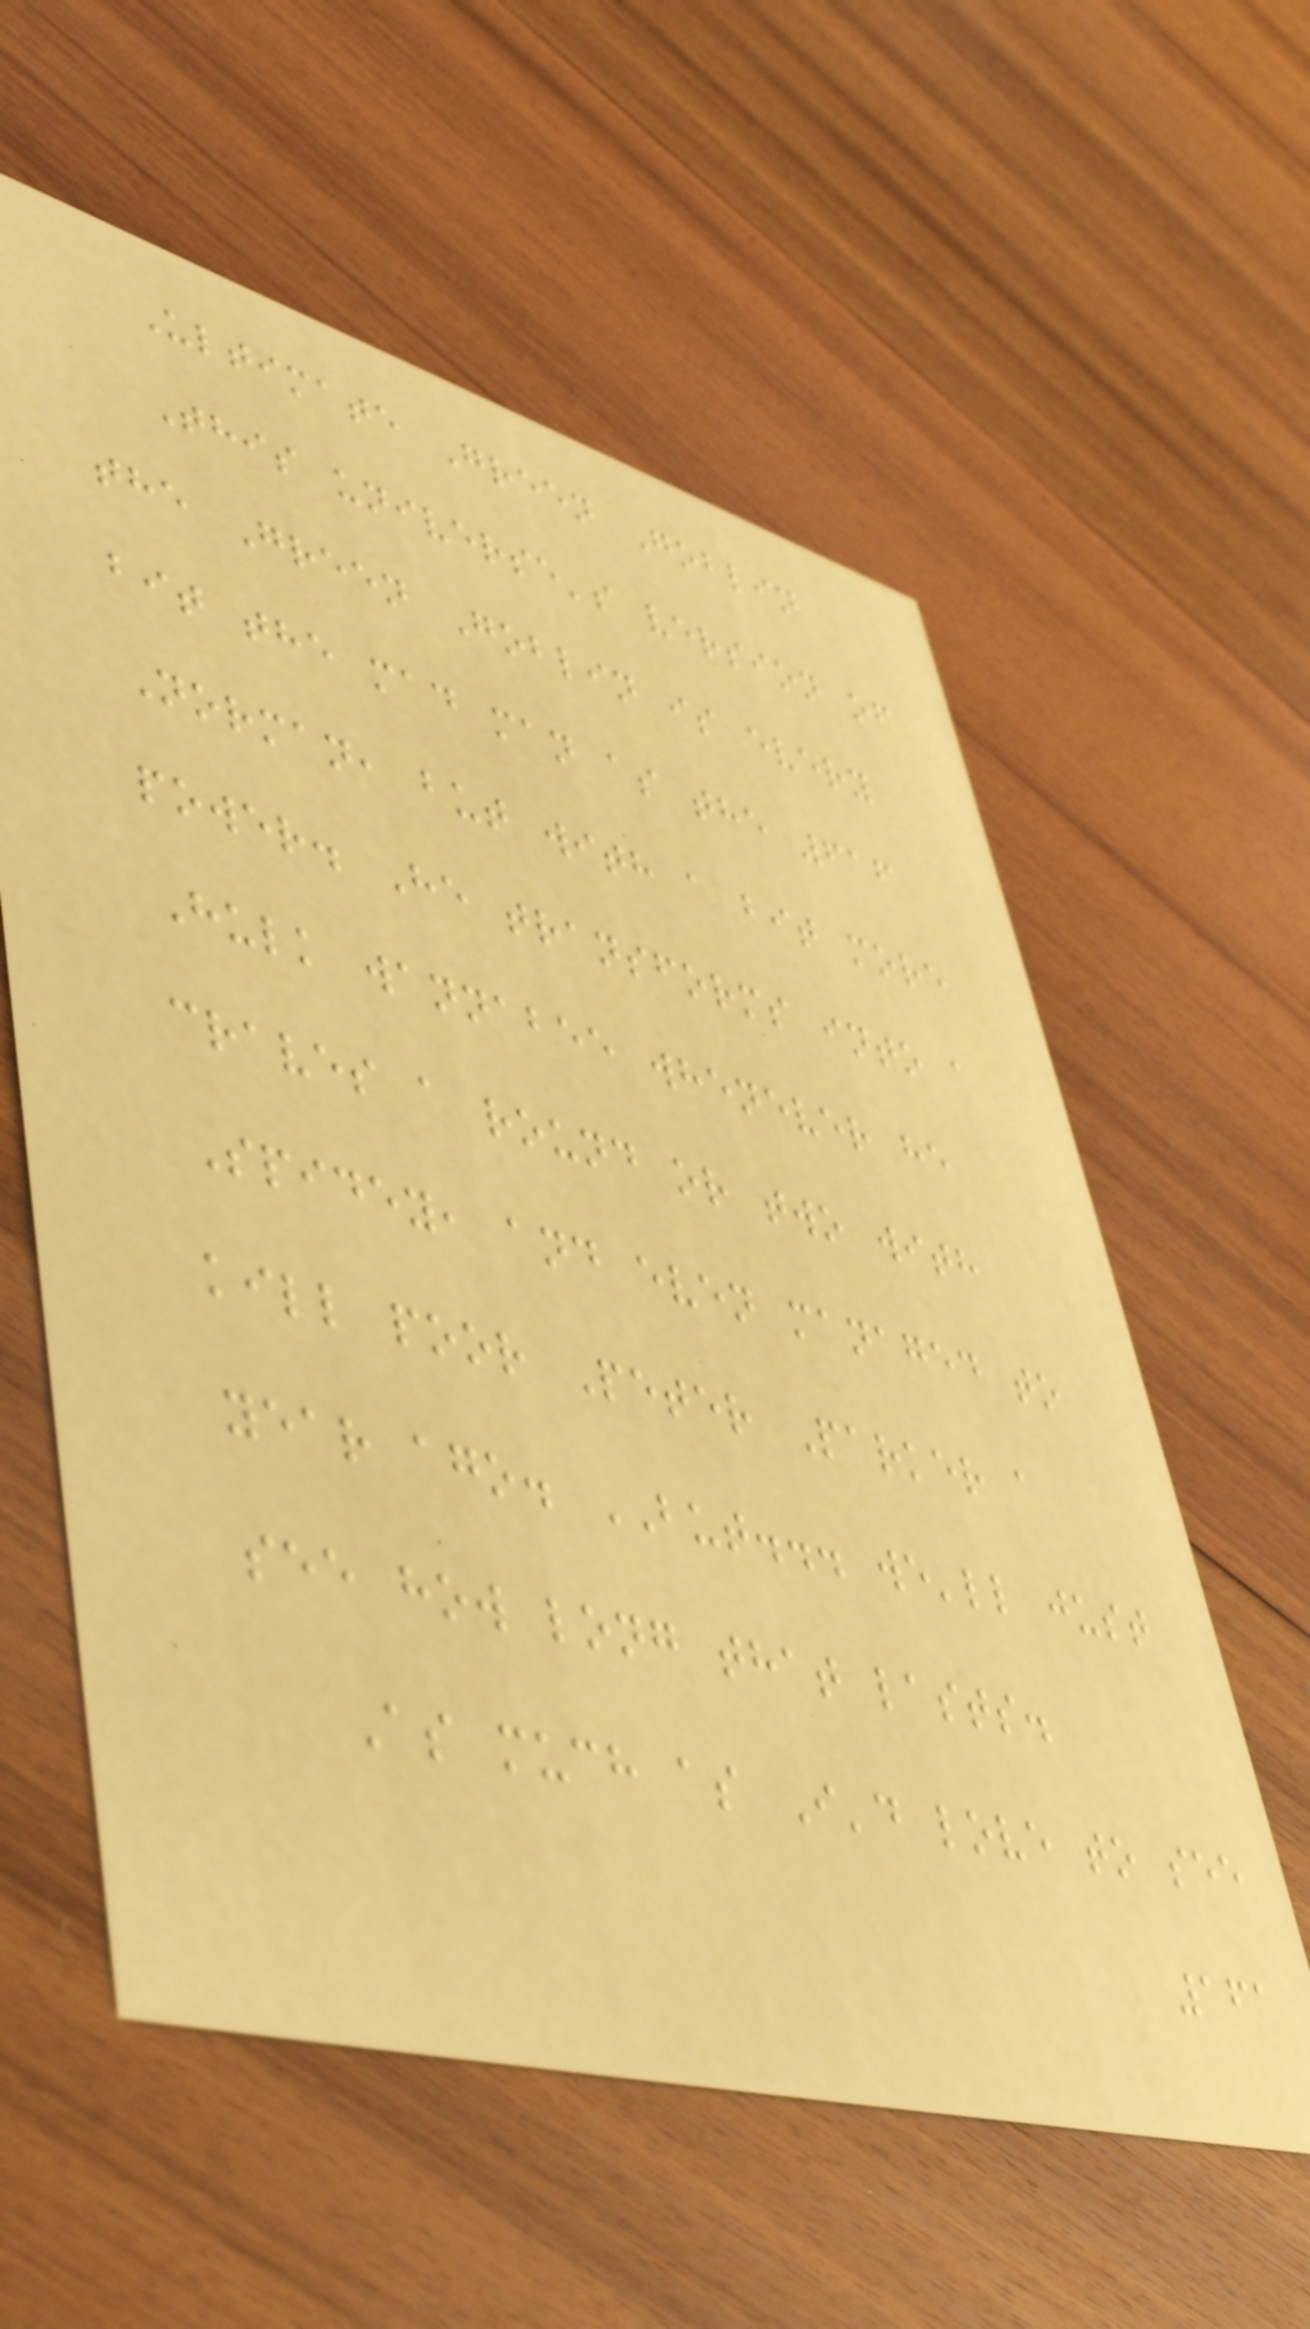Ultimate Green Goblin
This universe's version of
the Green Goblin is every
bit the mad man as the 616
Norman, but with a bit more
power. He transforms into a
Hulk wannabee whenever he
craves a round or two with
Spidey, and even managed to
kill poor Peter Parker a
year ago. BUT... we'll just
see how long that lasts.
As much as I'd love to see
161
